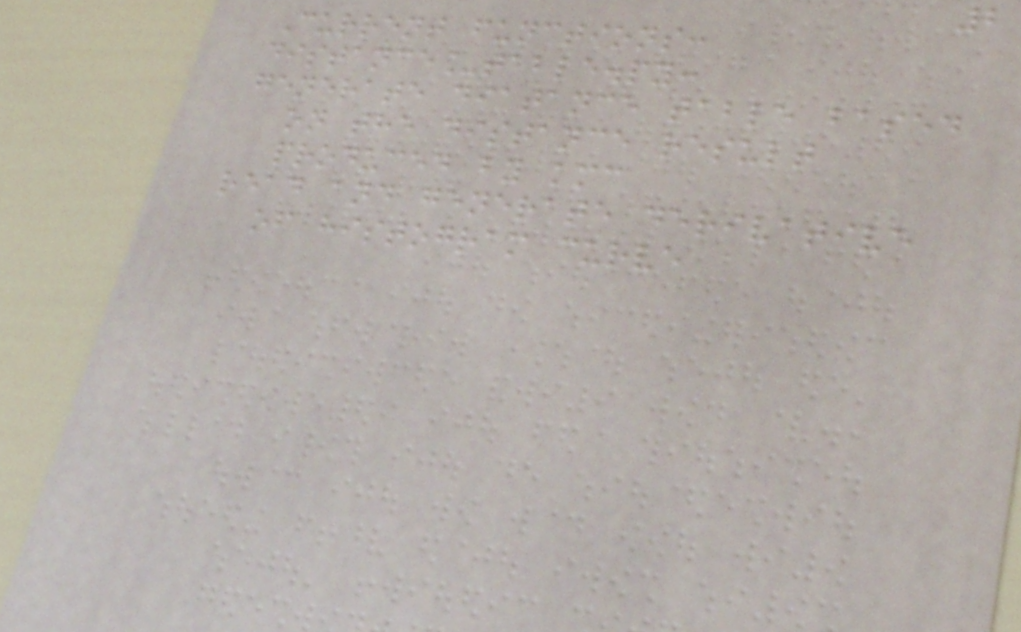2
Current functions:
distance_table.py:
generate diatance table based
on the distance result
produced by kmc
read and generate derivative
of histogram curve
